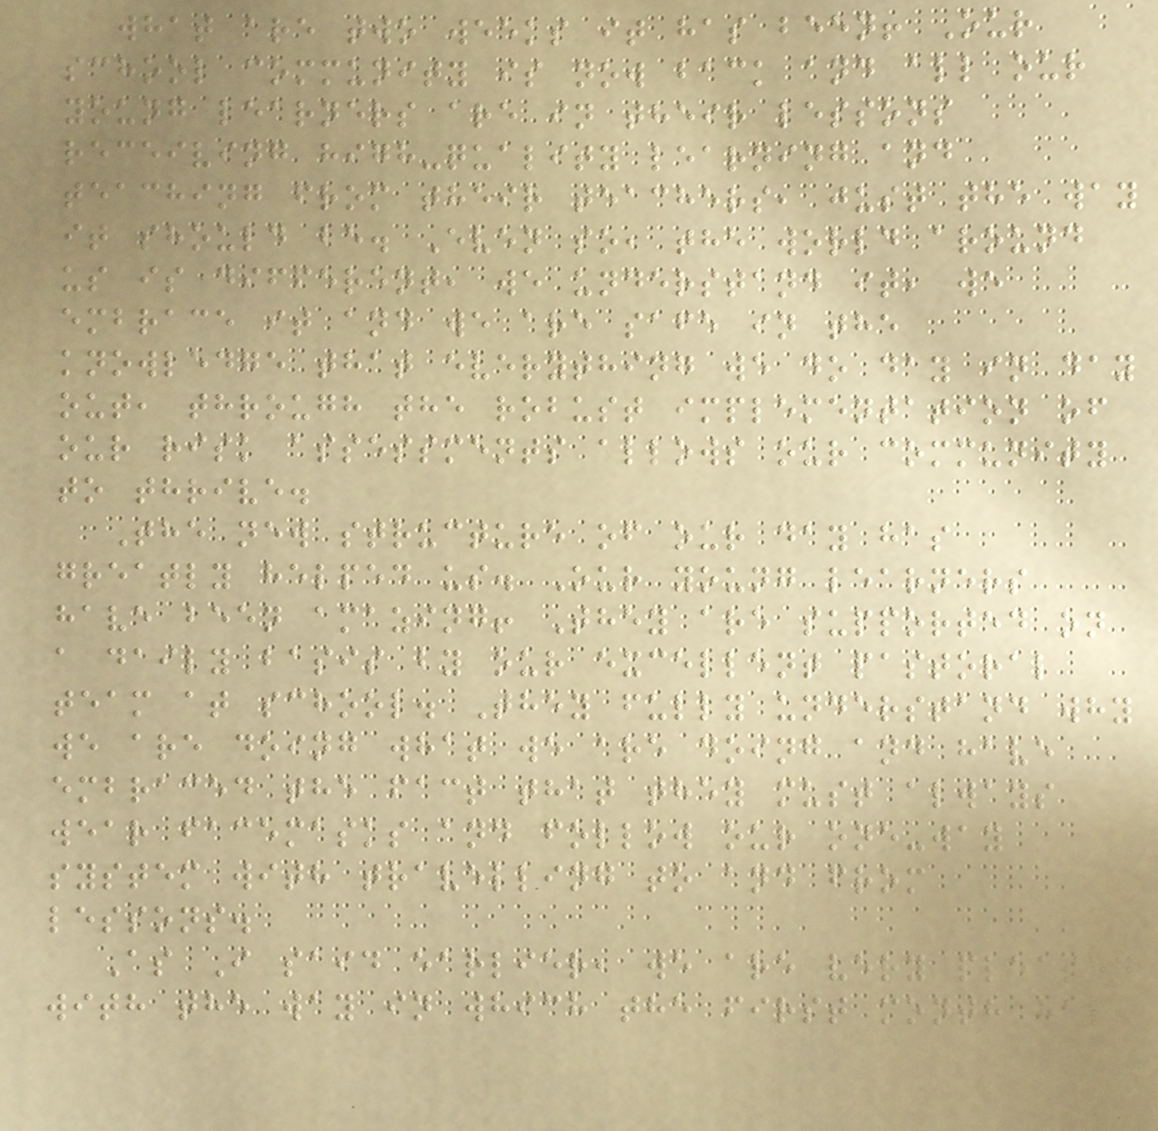what are two weeks it has been! Our
school community is now back and all our
young learners are in their lessons
receiving high-quality learning and
teaching from their teachers, just the way
it should be. Even so, the world around
us is different, we understand it, we
embrace it and we are safe in the
knowledge that everything we do day in day
out, through the robust implementation of
our risk assessments allows our community
to thrive.
The new structure of our day has
greatly helped us. Our young learners
have been amazing! They are supported on
a daily basis by our excellent pastoral
team at school. They fully understand why
we are doing what we are doing and have
embraced the fact that they must always
wear facemasks and follow our one-way
system with travelling to and from
lessons.
As I said earlier, we are very pleased
with the way in which the first month has
